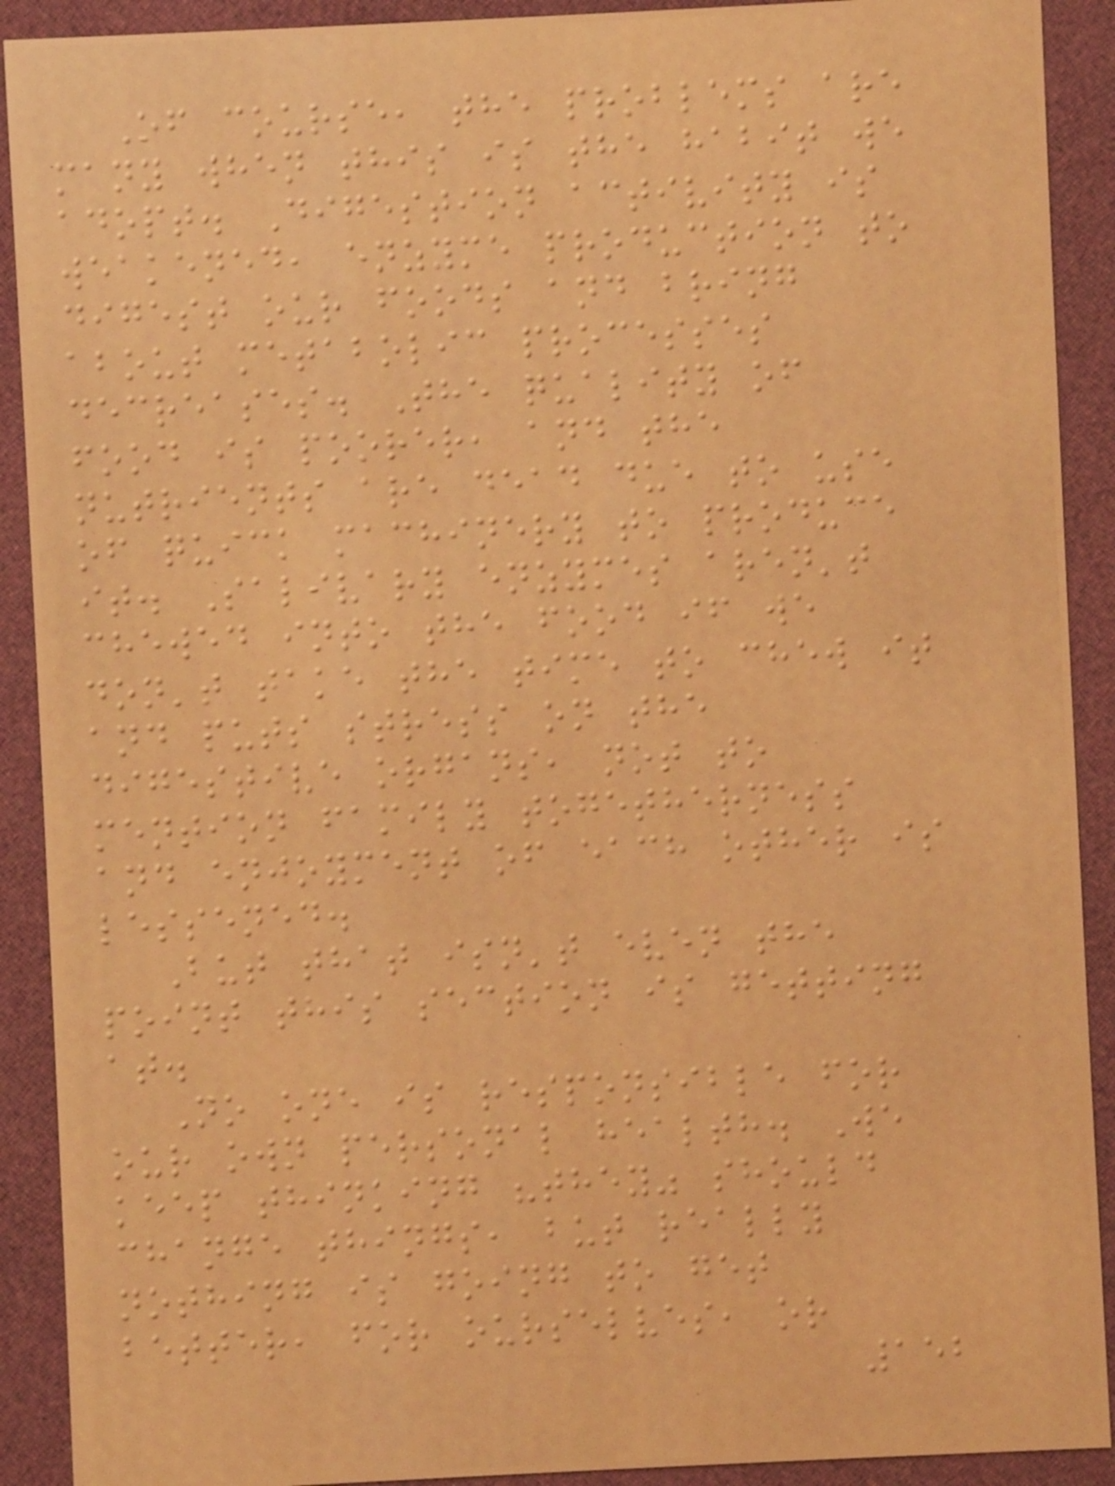Of course, the problems are
many when this is the habit we
adopt. Digestion activity is
weakened, enzyme production to
digest our foods and bring
about metabolic processes
decreases. The quality of
food is poorer, and the
nutrients are dead due to use
of quick machinery to produce
it. Salivary enzymes aren't
chewed into the food if we
don't take the time to chew it
and puts stress on the
digestive organs, not to
mention family togetherness
and enjoyment of each other is
lessened.
But that isn't even the
point this section is getting
at.
No one is responsible for
our own personal health. We
keep thinking "they" should
change things, but really
nothing is going to get
better, for ourselves, or
152
